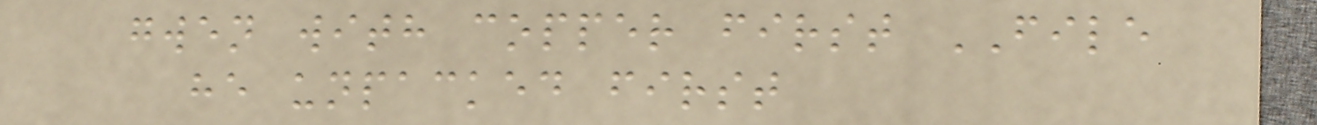gwen with copper first FILE
he unpacked first
